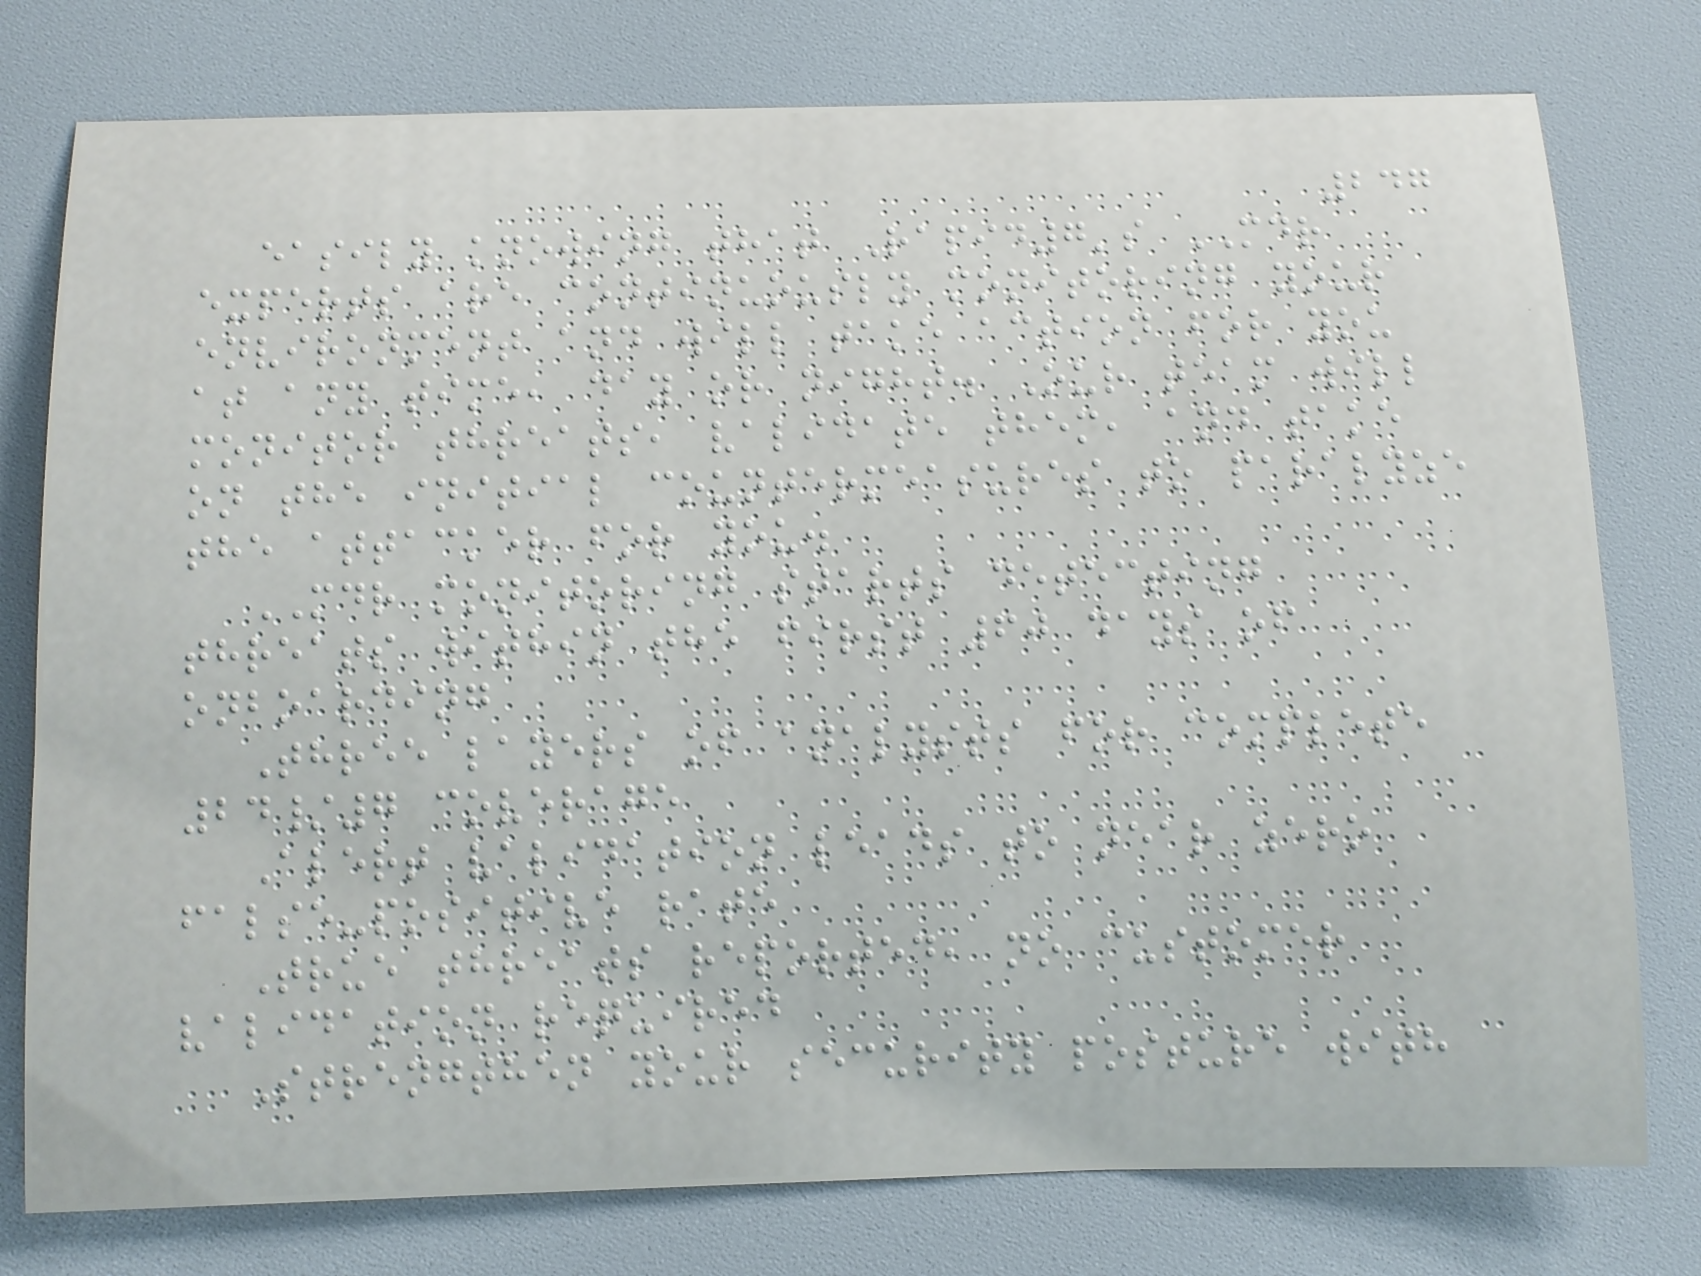247
easily knowing that Rapid7's MDR
experts are continuously monitoring your
environment and will take action for you
at any time, day or night. Our team will
monitor threats, validate them, and take
on the initial countermeasures to paralyze
the attacker for you.
MDR monitoring starts detecting
threats within the first 60 days of
onboarding
Three layers of analysts for complete
24/7 coverage
Alert validation leads to near zero
false-positive rate
True threats reported, no customer
validation required
Strengthen your security posture with
